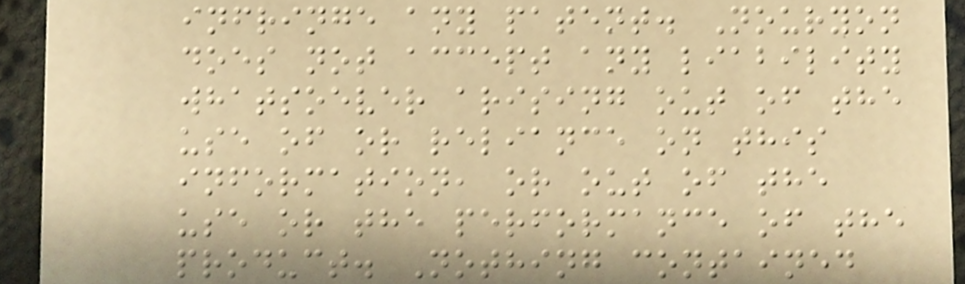infringe any patent. Nouryon
does not accept any liability
whatsoever arising out of the
use of or reliance on this
information, or out of the
use or the performance of the
product. Nothing contained
